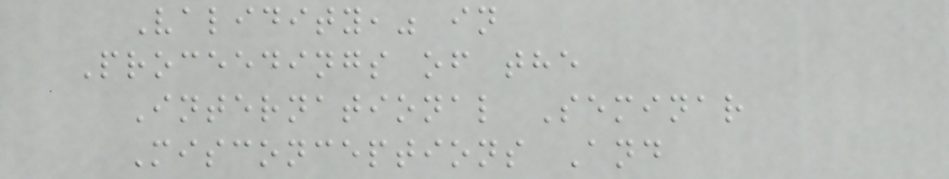Validity," in
Proceedings of the
International Seminar
Misconceptions And
